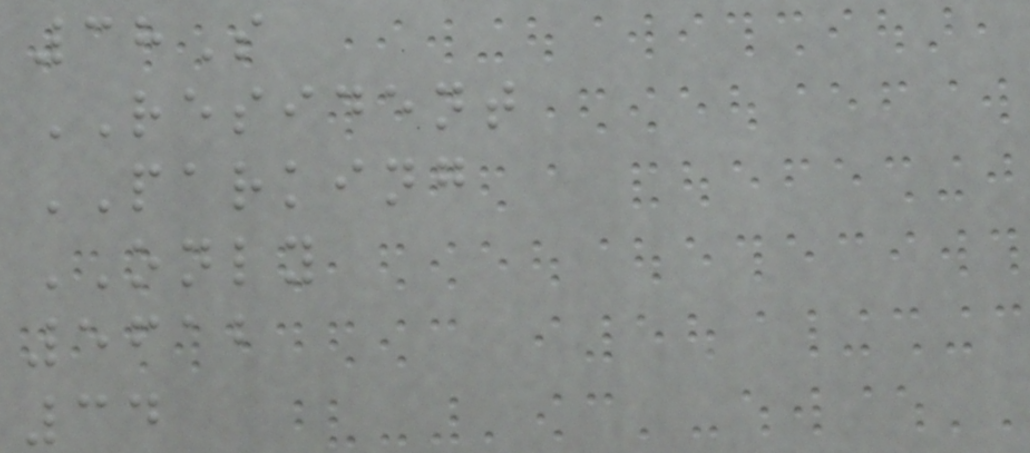38S
RESIDENT
PARKING
ONLY
5612
34
